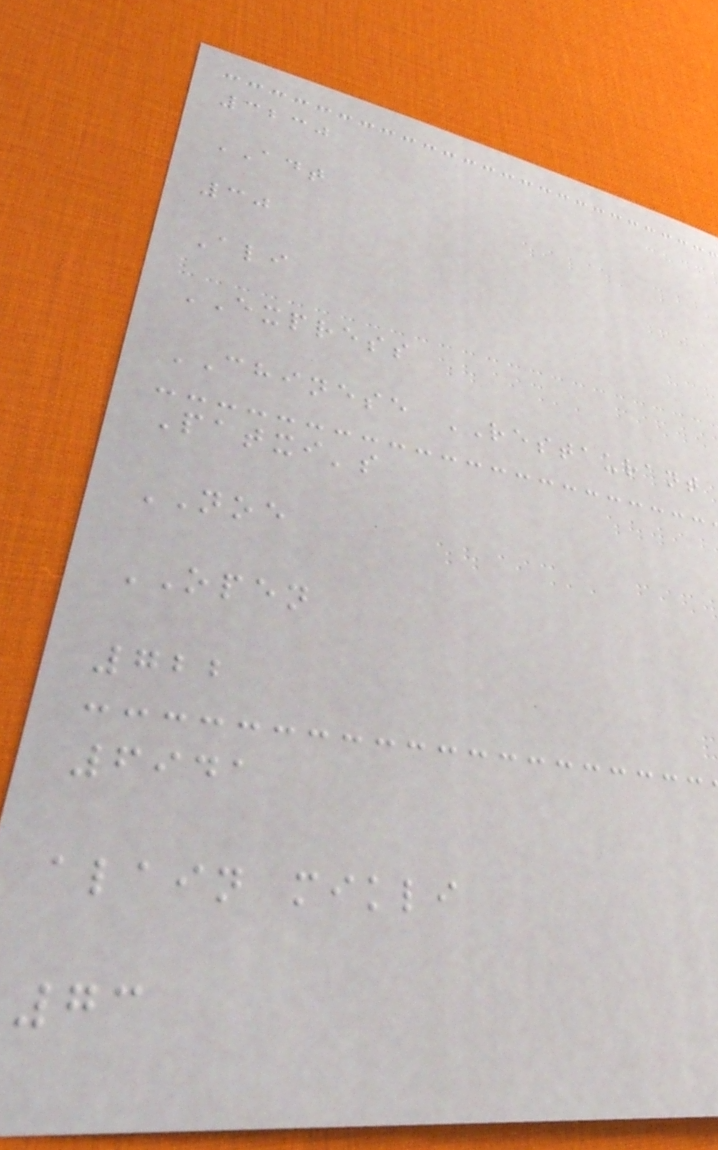3230
ADT
30
Ali
EXPRESS
CHINESE RESTAURANT
Patxi's
NOE
OPEN
722
6941
alain mikli
73
